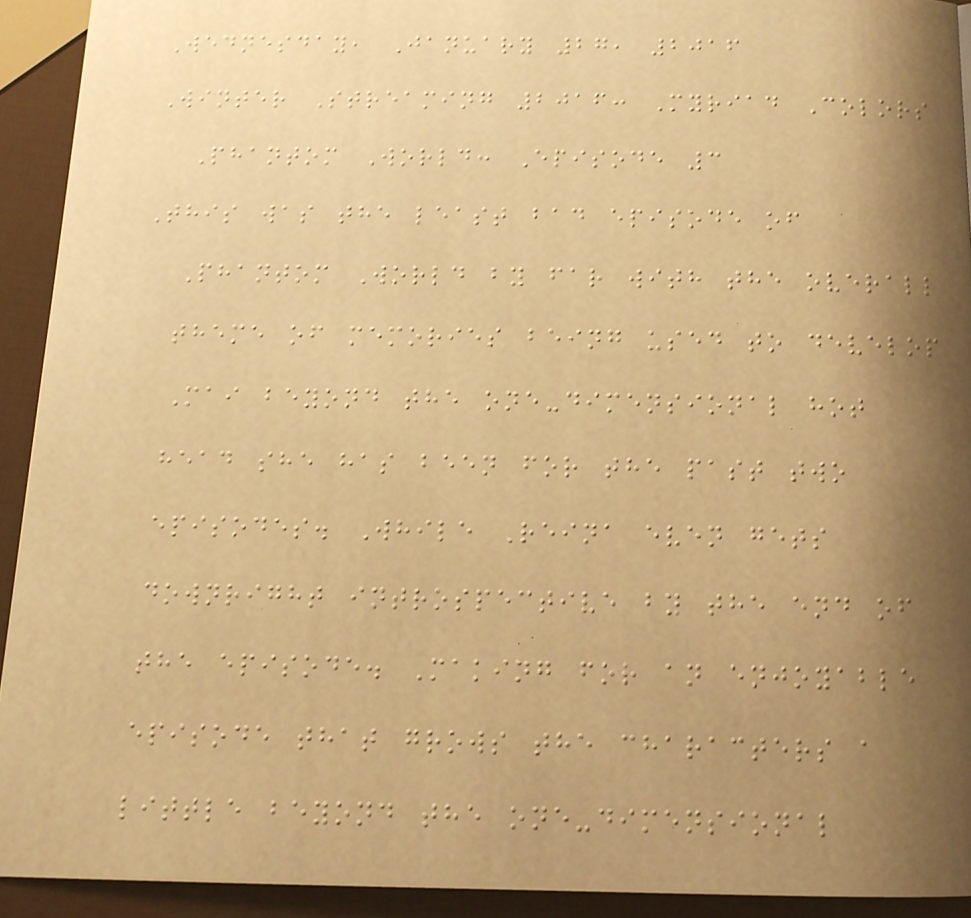Wednesday, January 27, 2016
Winter Streaming 2016: Myriad Colors
Phantom World: Episode 3
This was the least bad episode of
Phantom World by far with the overall
theme of memories being used to develop
Mai beyond the one-dimensional hot
head she has been for the past two
episodes. While Reina even gets
downright introspective by the end of
the episode. Making for an enjoyable
episode that grows the characters a
little beyond the one-dimensional
